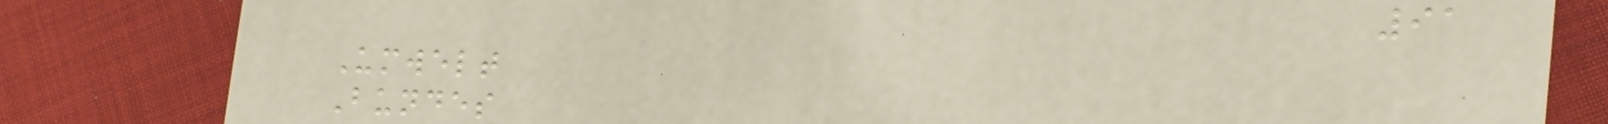91
Umwelt
Bundes
